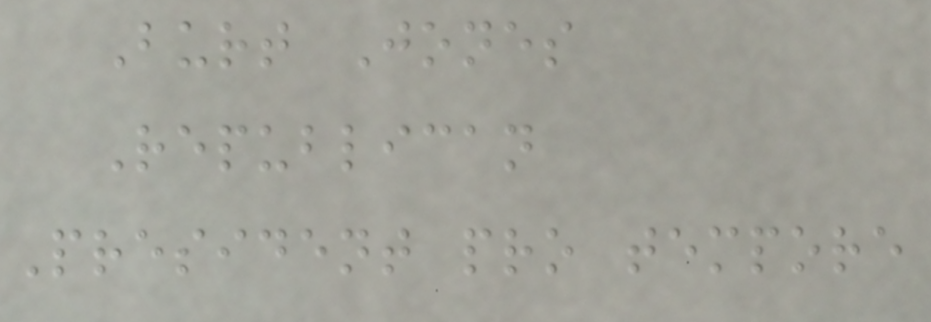Burt Jones
Republican
President pro tempore
